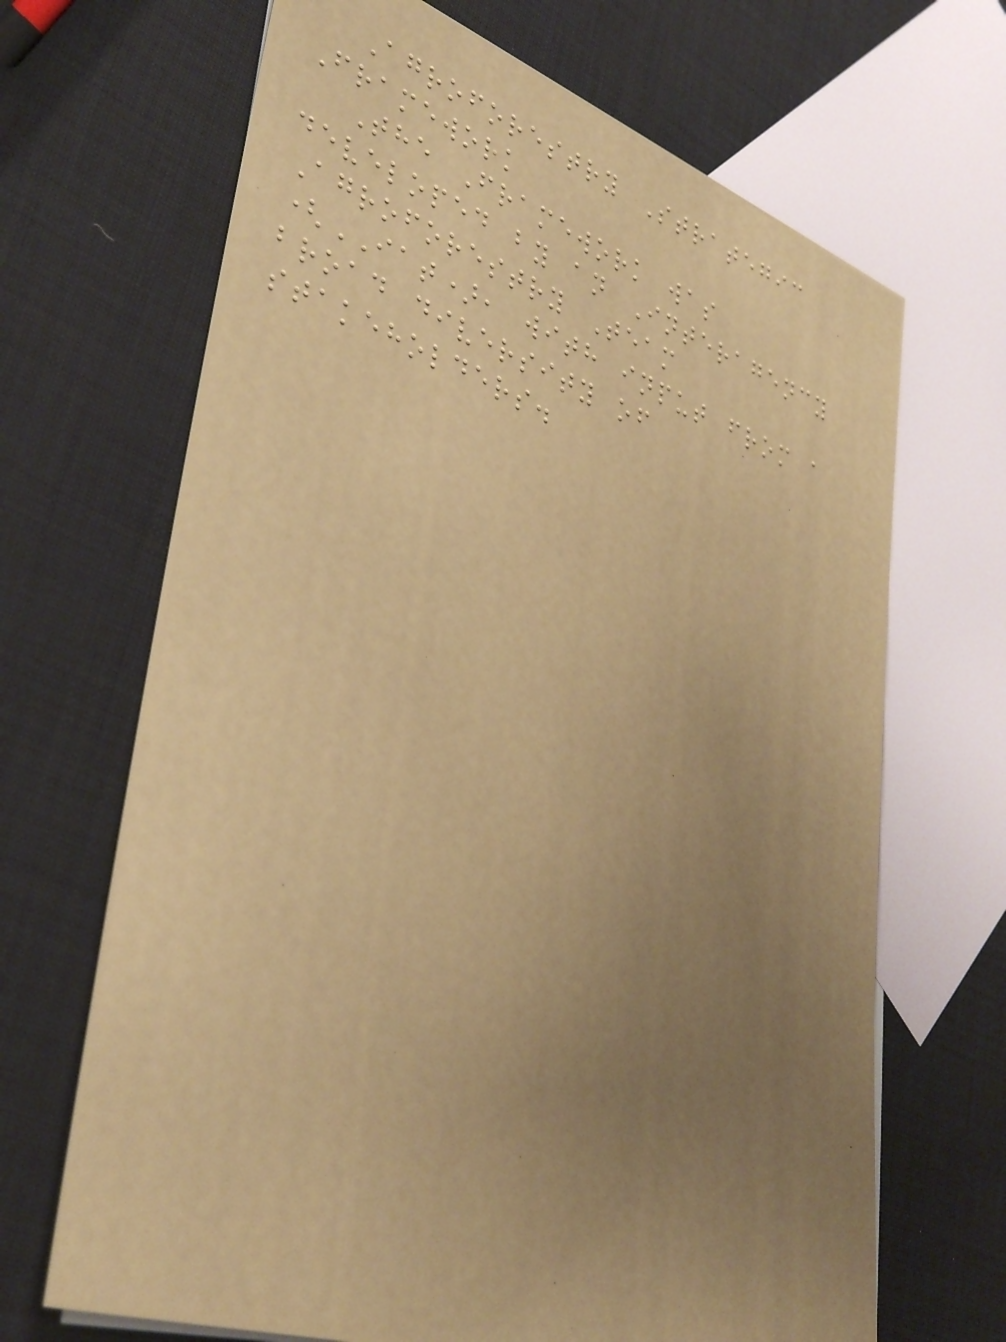Agroforestry Strategic
Framework
The Framework was
developed by an Interagency
Agroforestry Team
(IAT), with input from a
broad diversity of
stakeholders.
